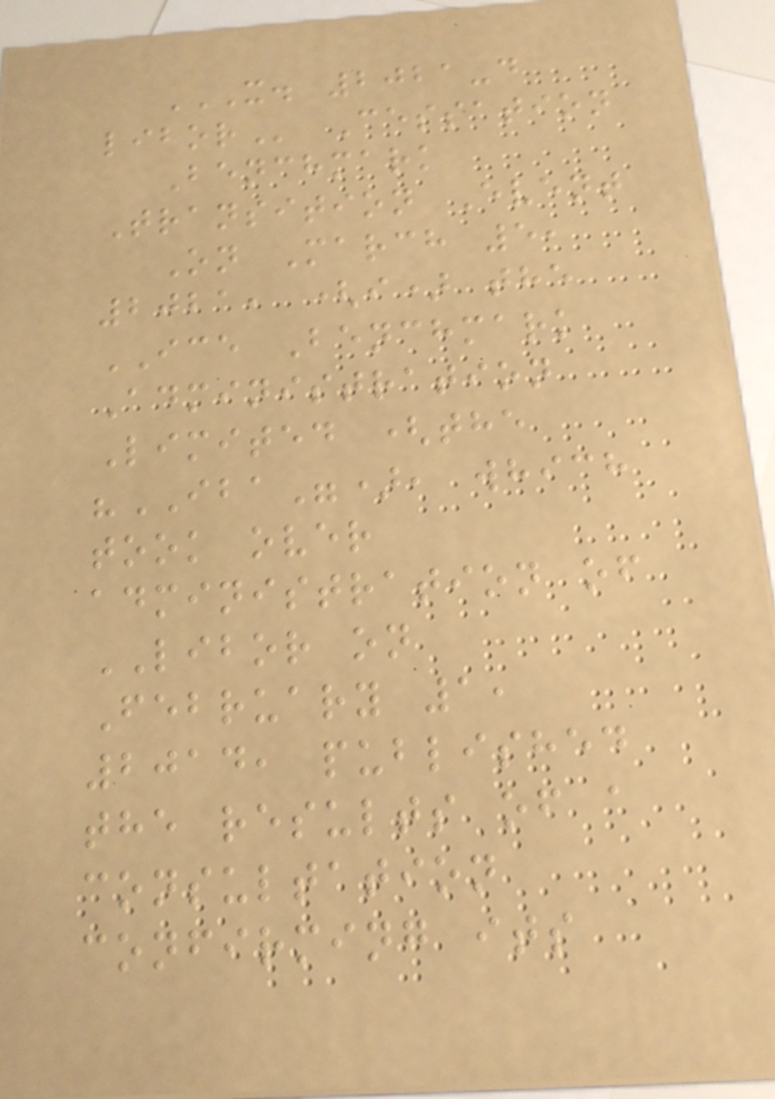X. 2021-D
LIBOR Cessation
Benchmark
Transition Event
On March 5,
2021, (i) the
ICE Benchmark
Administration
Limited (the
"IBA"), which
took over
administration of
LIBOR on
February 1,
2014, published
the results of a
consultation
confirming its
